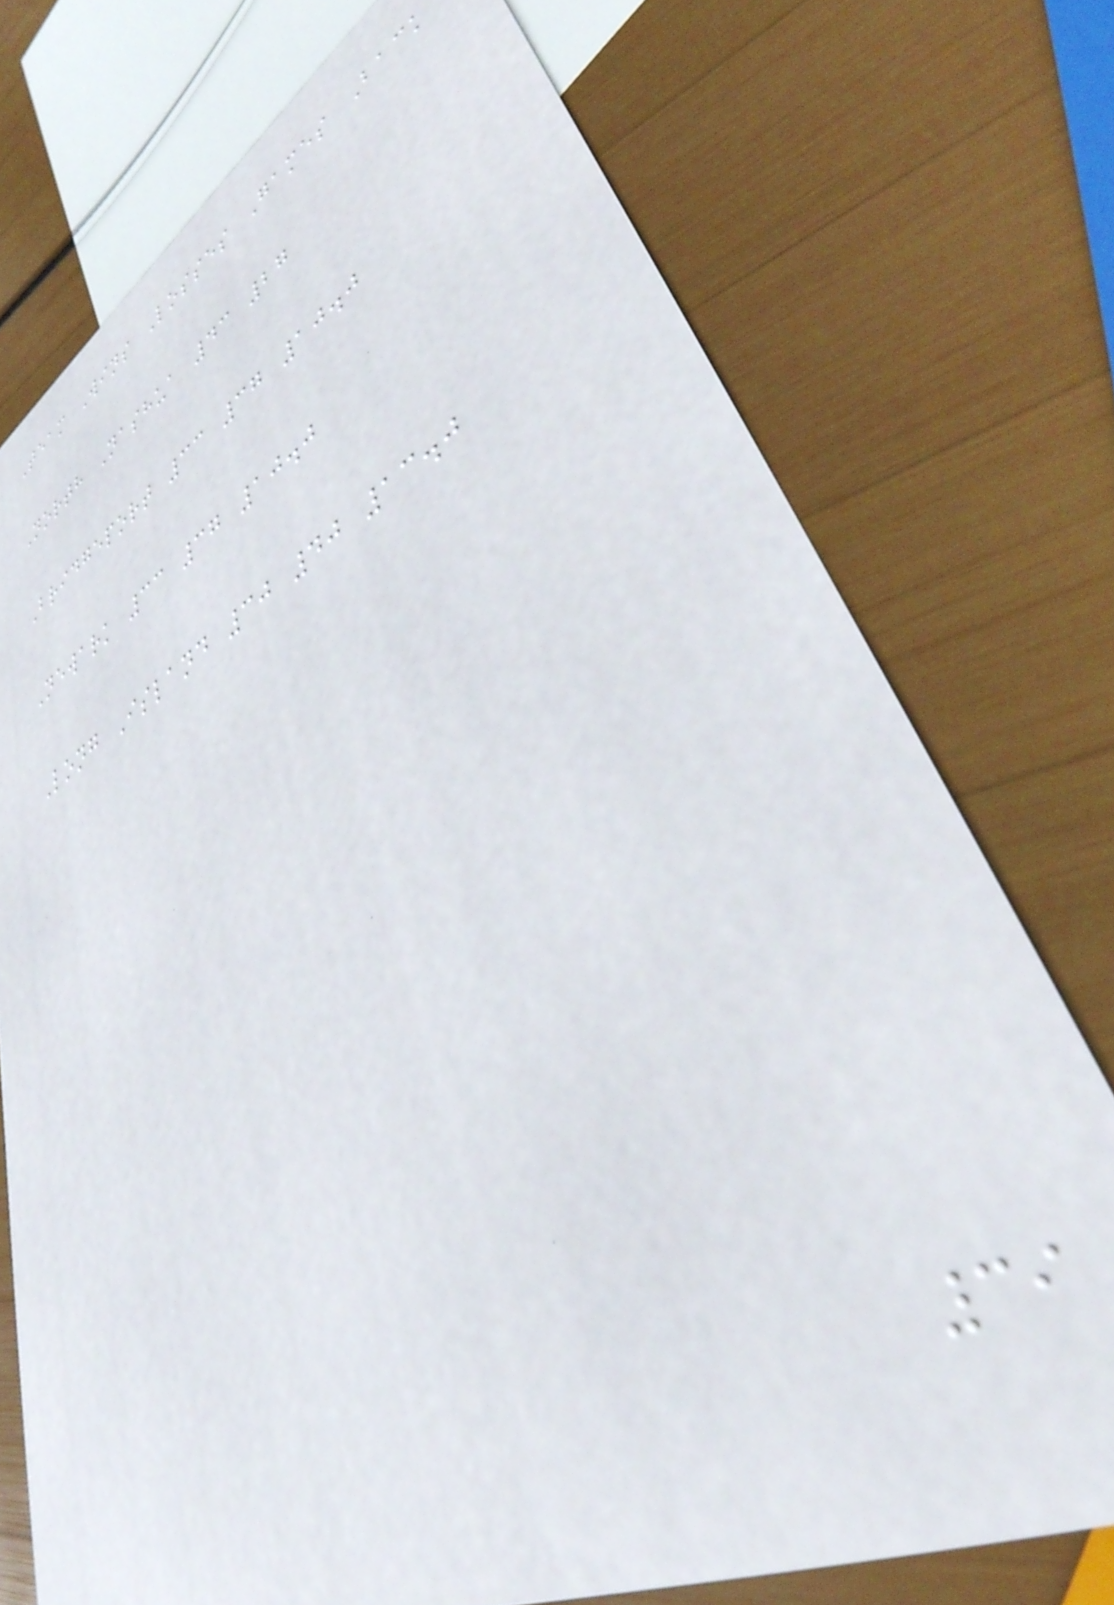Team Wins Losses Games Back
North Nashua 43 27
Bridgeport 33 37 10.0
Newark 33 37 10.0
Long Island 30 40 13.0
39
